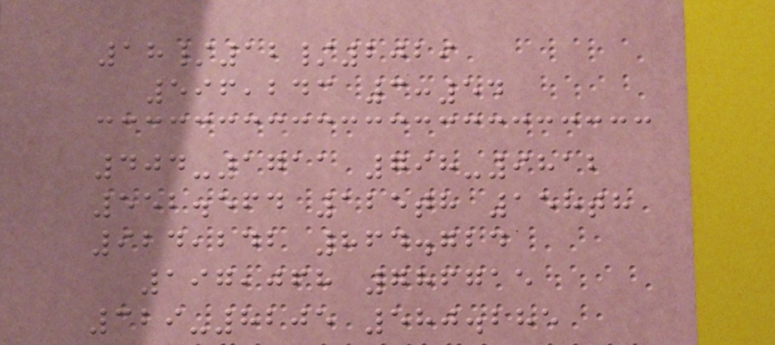18/12/2029
596,243 3:54
404-1711 798-9812
552.564 125th 158th
924,242 864.724
197,068 786715
329-8205 580.285
